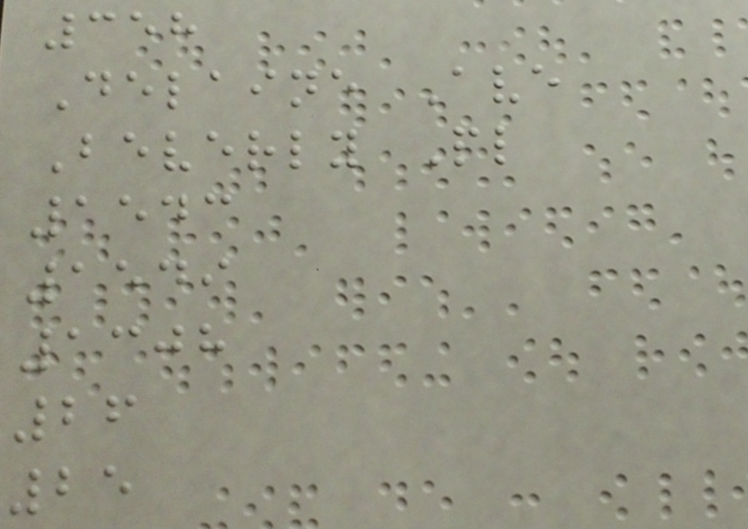358
Delaine Ave
Beverly Pl
1543
1549
1308
26
25
